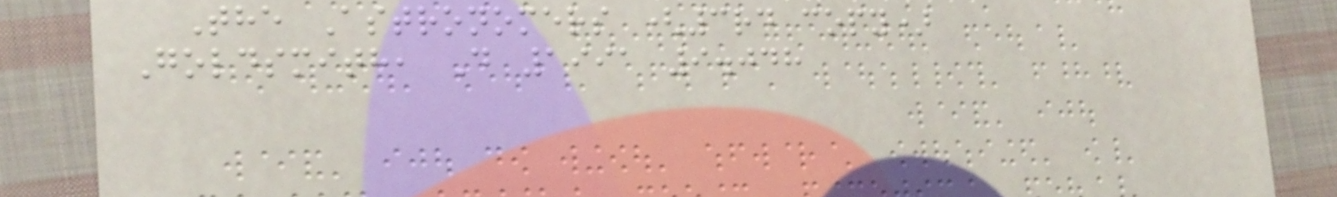The Astronomers (3rd copy)
Goldsmith, D 1991 9.048
